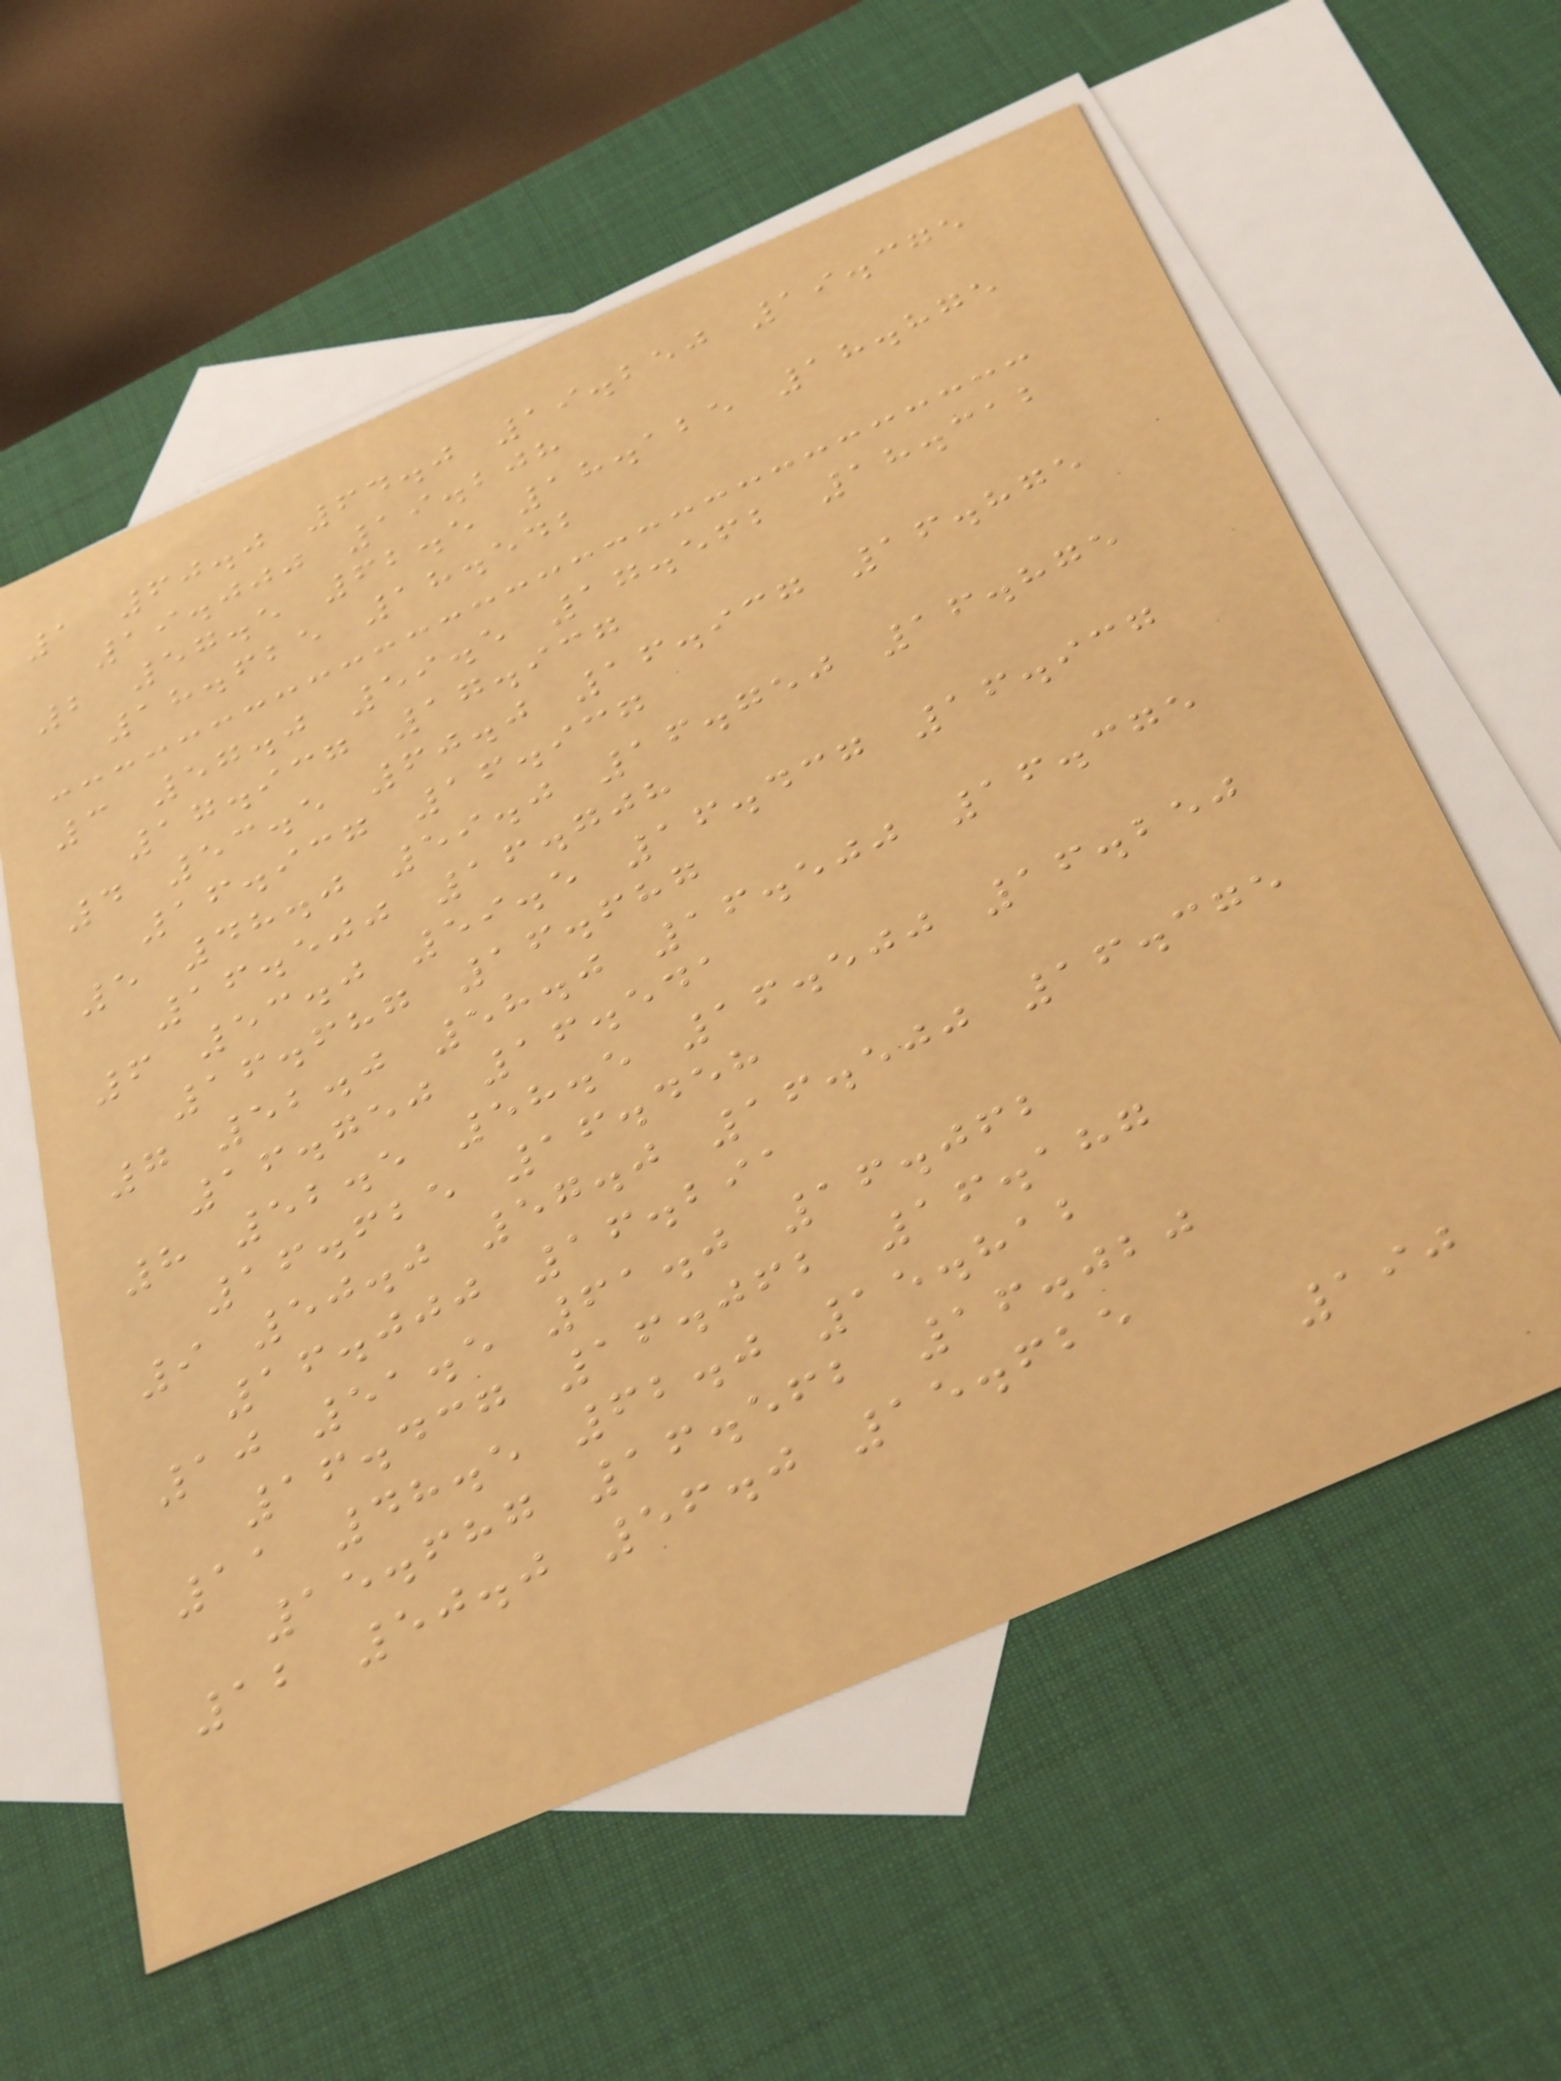1 60.0 64.0 19.250 19.375
19.000 19.208
2 57.5 62.5 18.125 18.875
18.625 18.542
3 57.0 59.5 17.562 18.312
17.937 17.937
4 53.5 60.0 16.937 16.875
16.937 16.937
5 48.0 59.0 16.750 16.875
16.500 16.708
6 53.0 59.5 16.437 16.937
16.687 16.687
7 52.0 58.0 16.500 16.375
16.750 16.541
8 52.5 58.5 16.500 16.250
16.625 16.458
9 50.0 57.0 16.500 16.375
16.000 16.291
10 51.5 61.0 16.062
16.437 16.062 16.187
11 48.5 62.0 15.812
15.687 16.562 16.020
12 50.0 56.0 15.625
190
